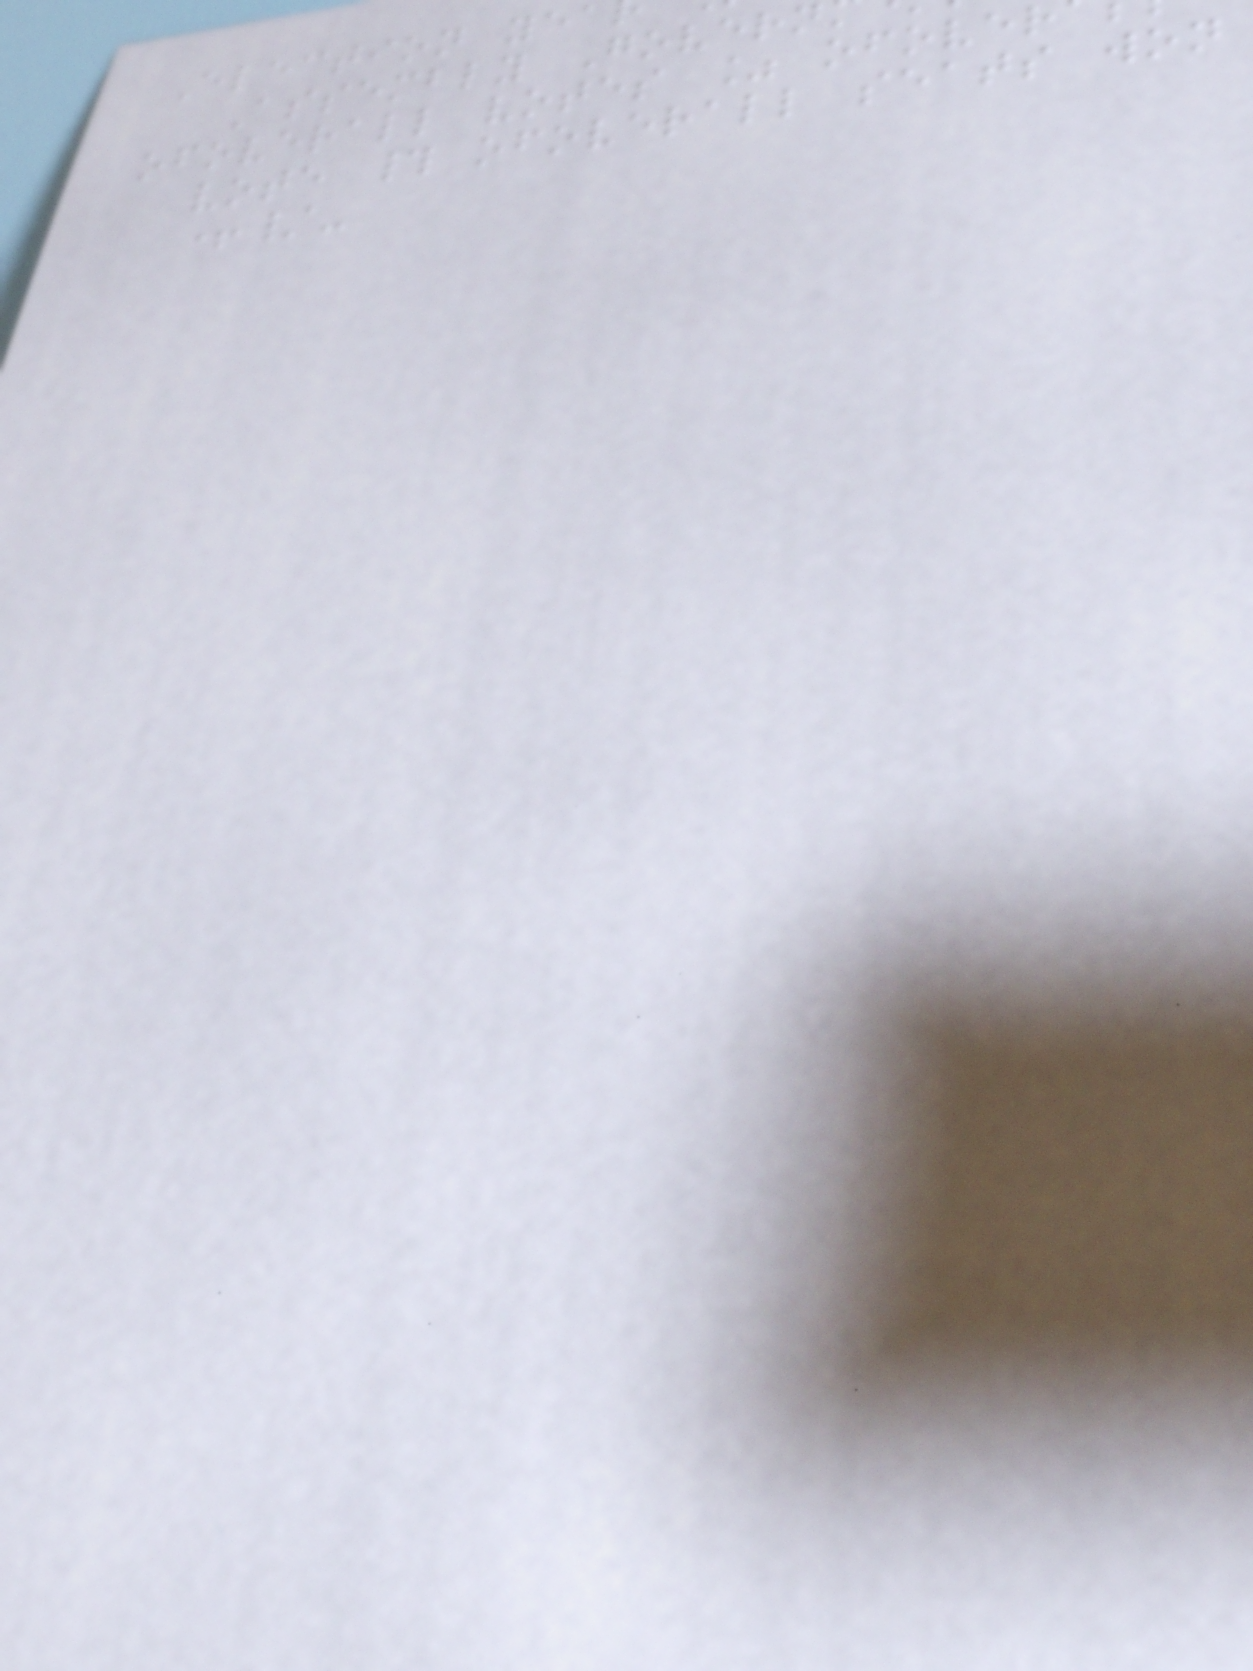Election ye
Assembly Gover
ofoverall votes % ofove
vote # ofoverall seats won
+/-
